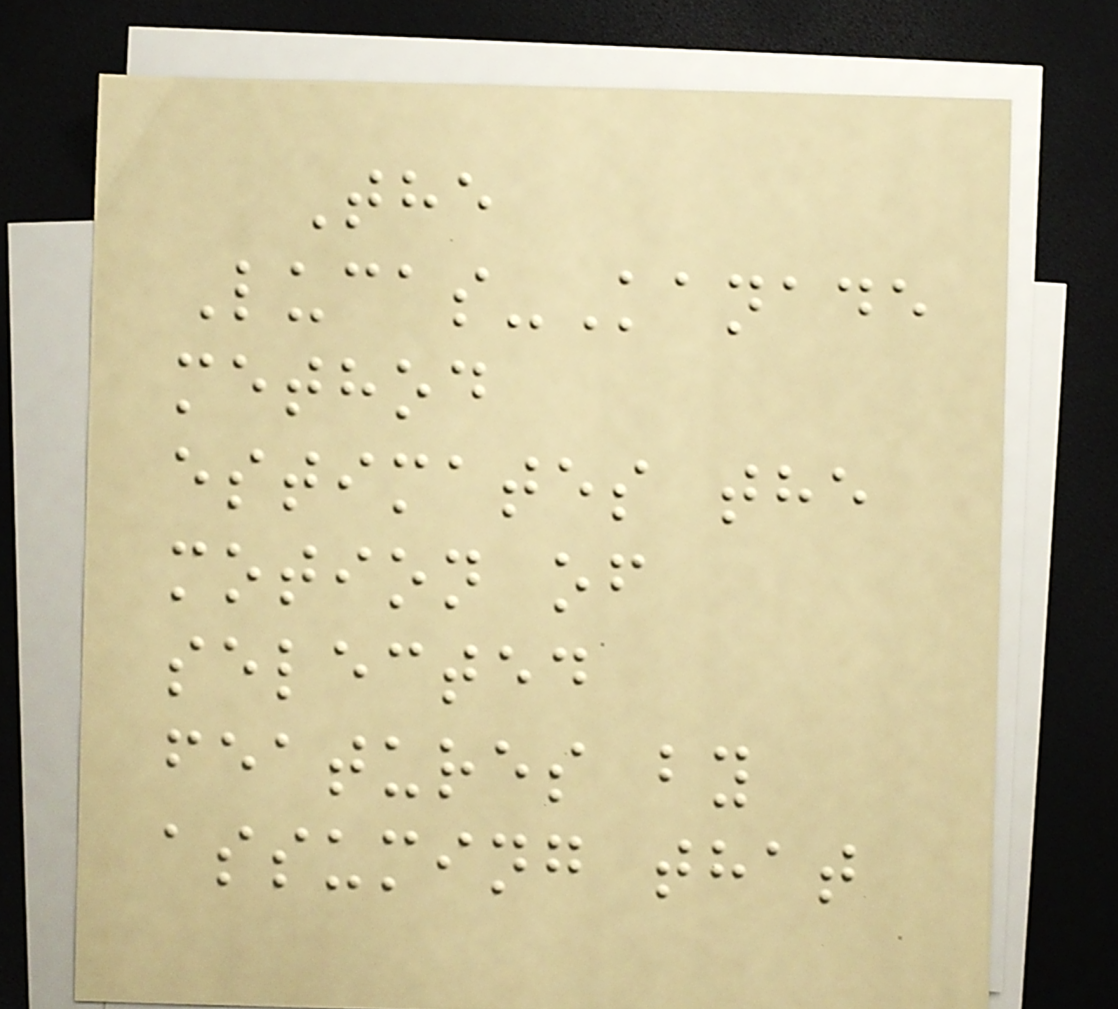The
Lucas-Kanade
method
estimates the
motion of
selected
features by
assuming that
